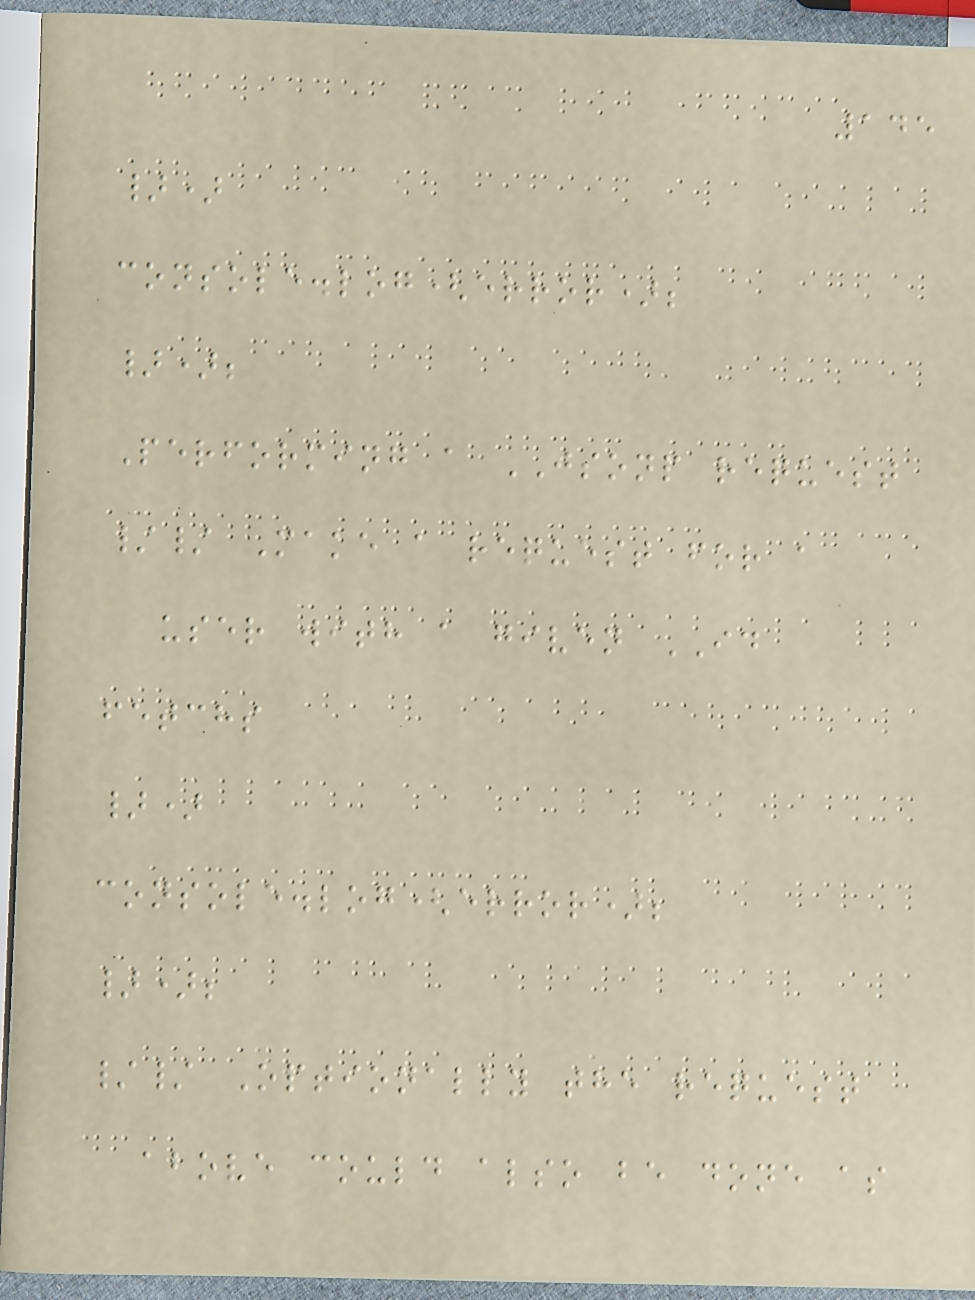145
})
console.log(error);
});
Performing a JSONP request
// Make a request for a
user with a given ID
fetchs
})
console.log(error);
});
// Optionally the request
above could also be done as
